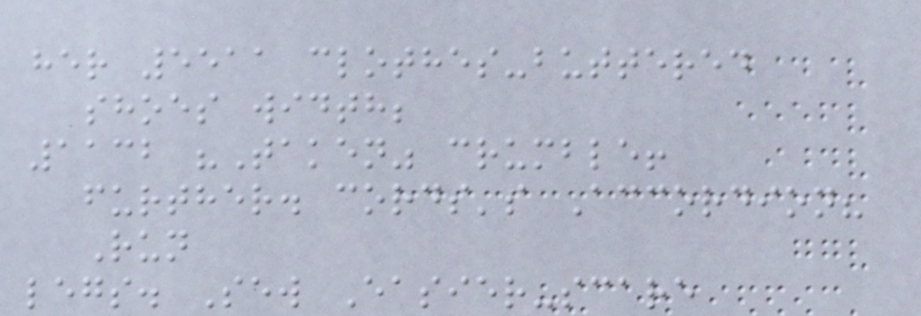her 5511 clothes-buttered
shoes width;
1132 "Taken" crumble!
further. cords's Accordion?
Run
legs. Sew Easier-scare
